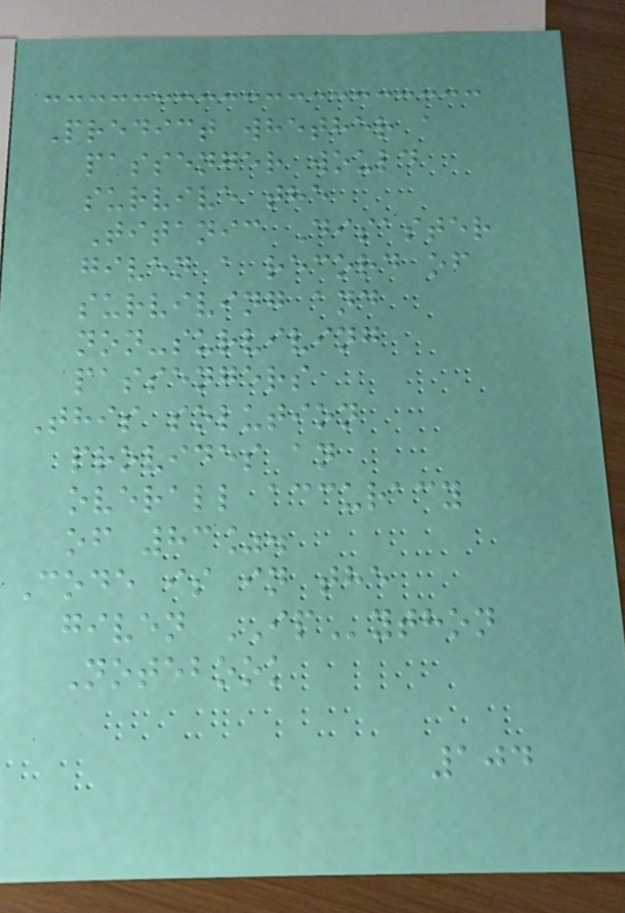Predict whether a
passenger would
survive the
Titanic Disaster
given a record of
surviving and
non-surviving
passengers
This solution
provides an
overall accuracy
of 83%.
Code is in the
given IPython
Notebook
104
